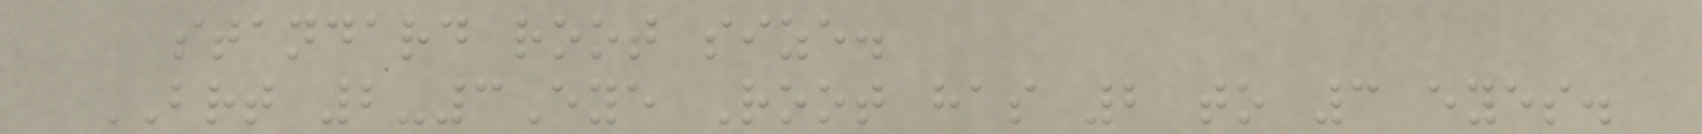standard root size.
BRT 2-3Eye Root has 2 to 3 eyes.
